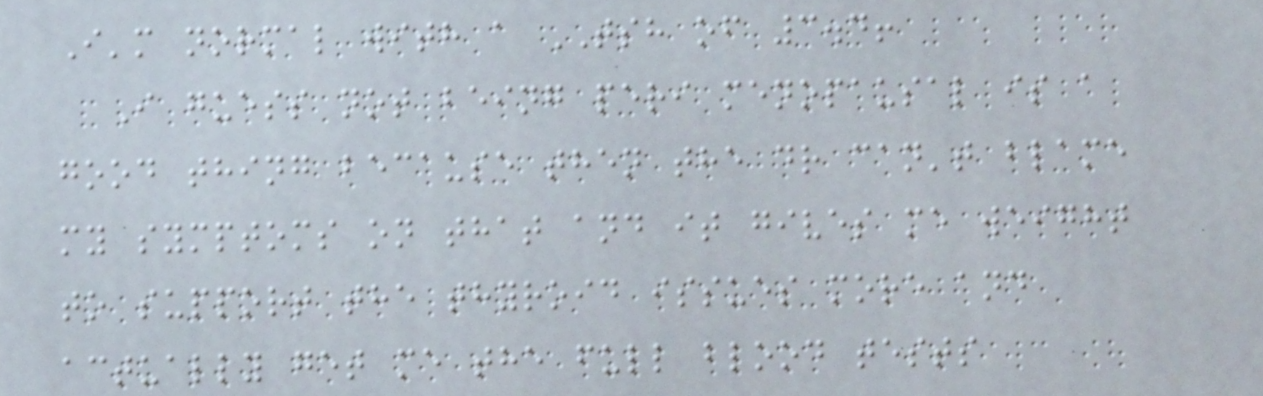I'm normal with a TSH of 3.4!
I guess not being peri menopausal is a
good thing because then the dr can't blame
my symptoms on that and it gives me weight
to support the thyroid issues more and
actually get me the full blood tests
